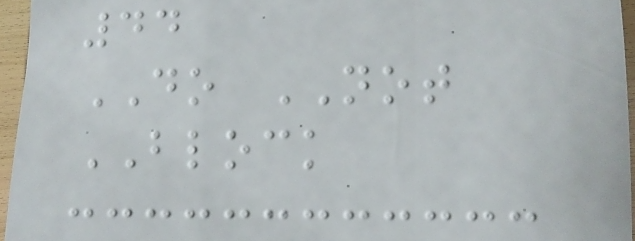44
DO NOT
BLOCK
